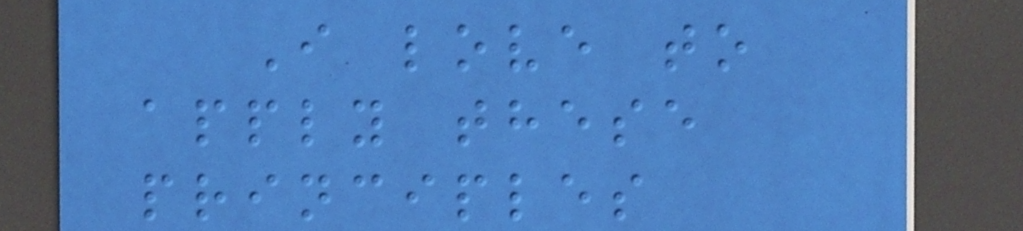I love to
apply these
principles
